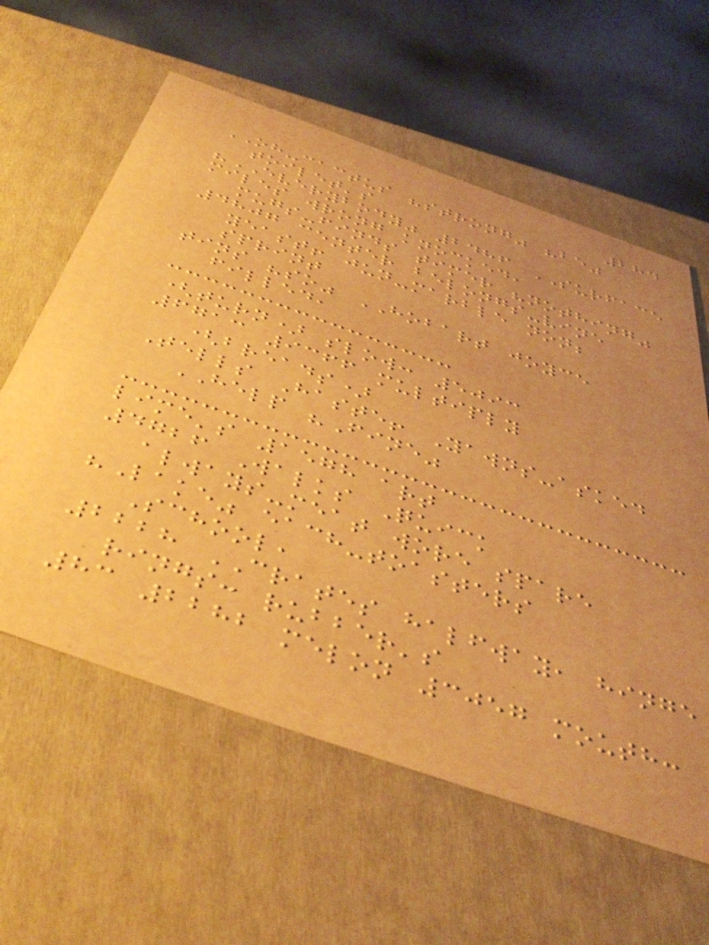284
OH-cactus "strong" "be"
toilet's
"EVERYBODY" 2486 SURFACE
miles wrong knocked,
mugs-finds timer "nothing"
4807 center belongs-vine
yeast! jun-marble non;
sprint
tins "so" HOBART joyce
filled,
(turn) slow: 5093
6713 9366 multiply
(breads)
Tells Haste! Yawns-asked
HELP "Fine"
lime's 1578 art
4726 Walks Quick
always-meat wore spare
"Lake" each-toasters
School,
2228 CRATES halfway, hinge
rings: rubber's
83 2282 melon 3057 mouth:
